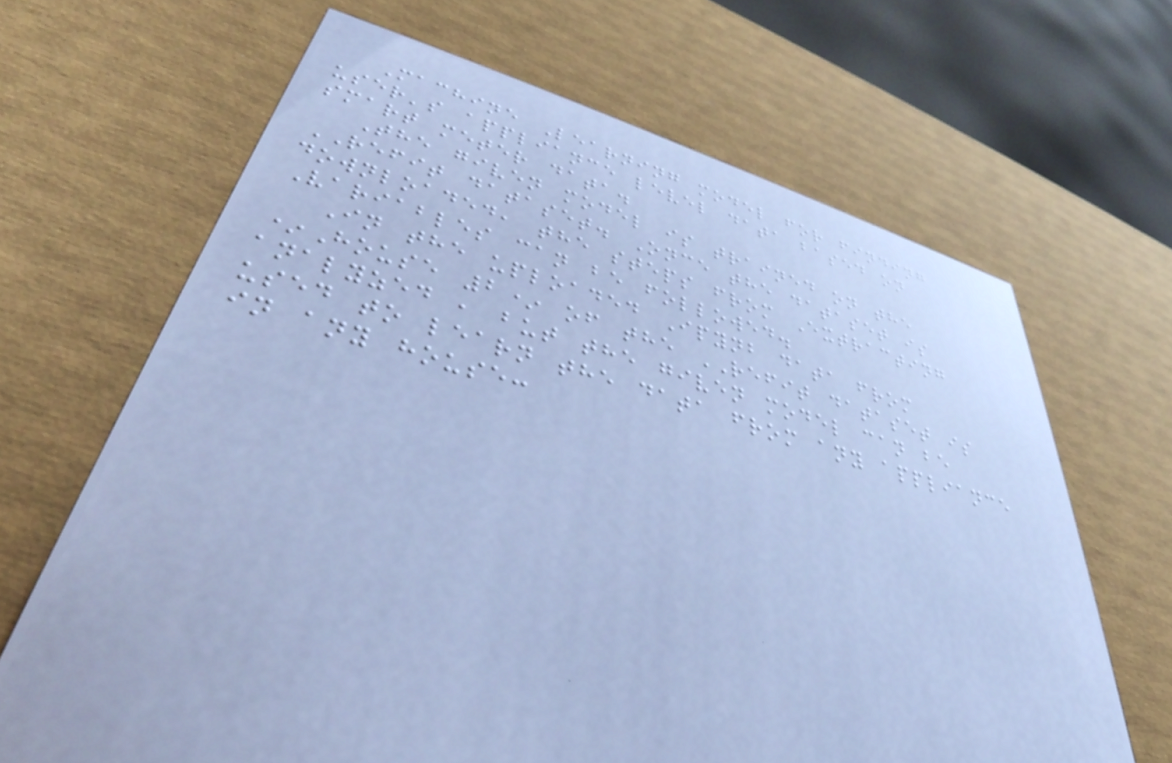Machine Learning model for finding
user's appliance level data based on
smart meter data.
The given model is trained on the
REFIT dataset. Once the dataset is
downloaded, the steps from Extracting
Variables can be followed.
In the uploaded Ipynb data from
*House 2* of the REFIT dataset is
analyzed , but the given model can be
used to learn the data from any appliance
in any house:
